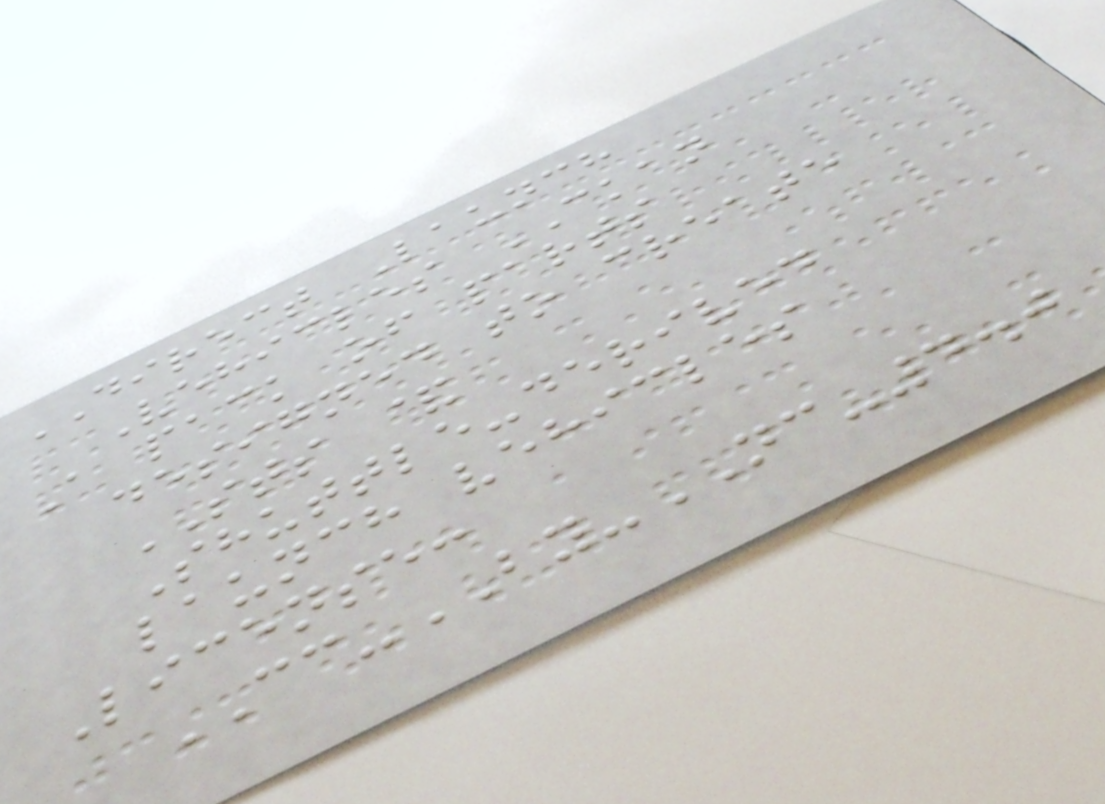DIRECT Launch
Vehicles CKAN
A pack of parts
designed to create
STS &
Shuttle-derived
launch vehicles
License:
CC-BY-NC-4.0
